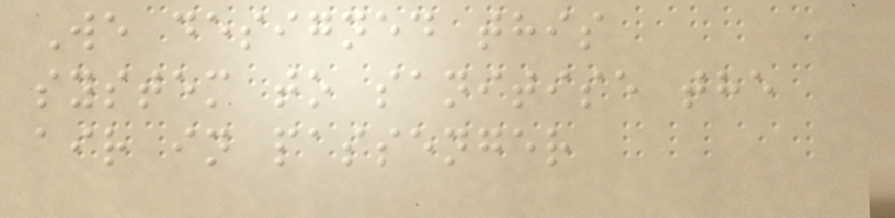We designed this
system to sanitise the
air in passenger
